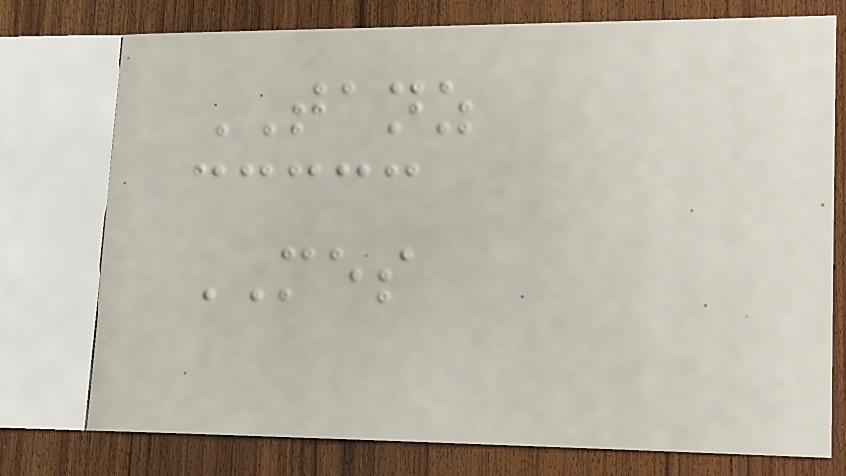TANZ
MES
